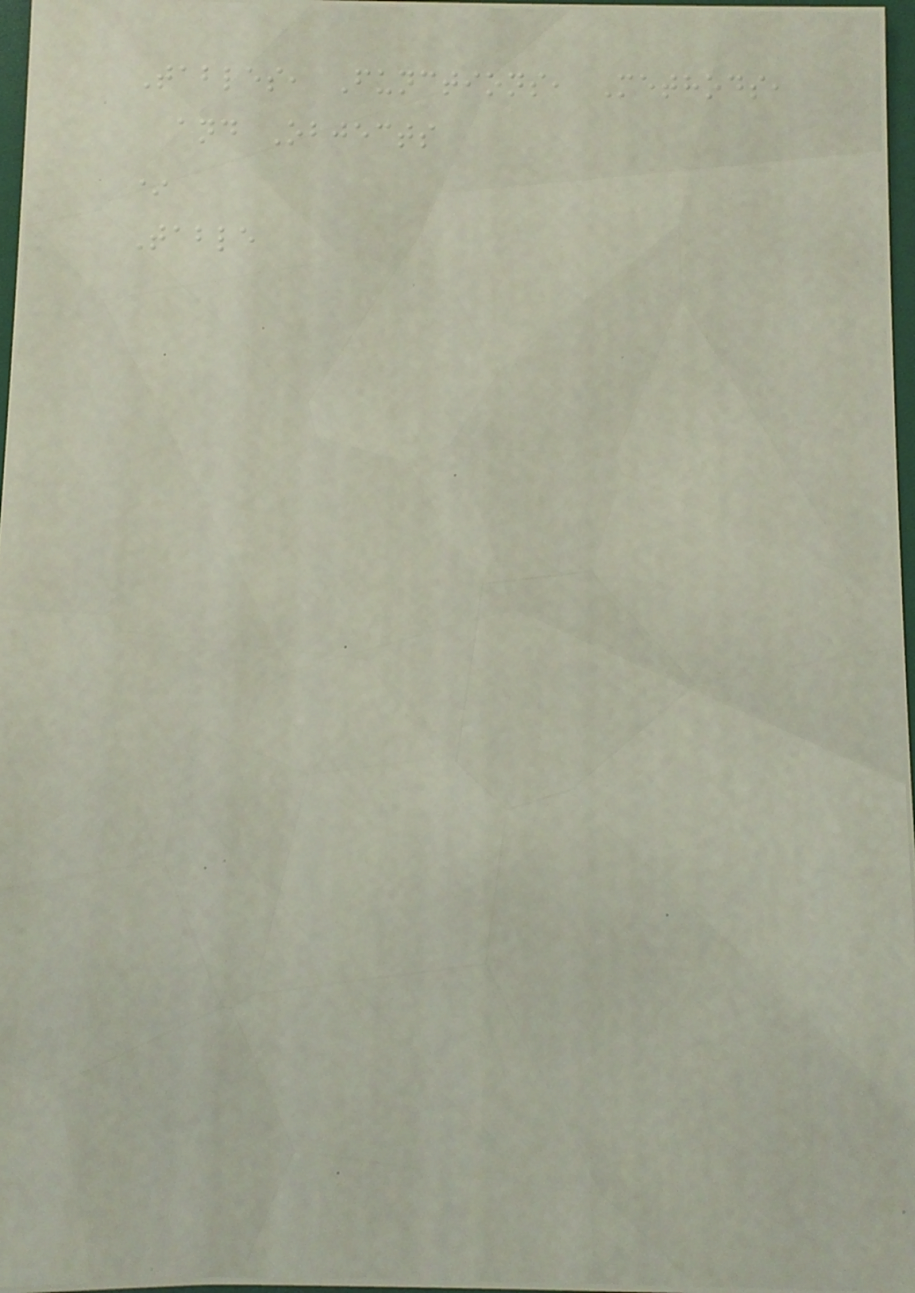Tables, Functions, Methods,
and Objects
*
Table
